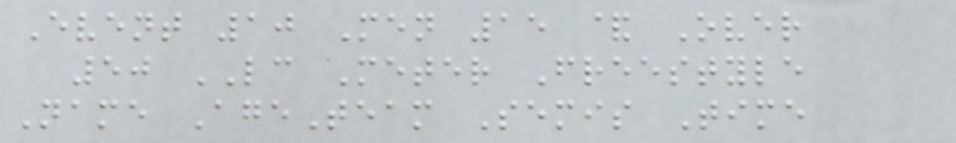Event 10 Men 15 & Over
50 LC Meter Freestyle
Name AgeTeam Semis Time
